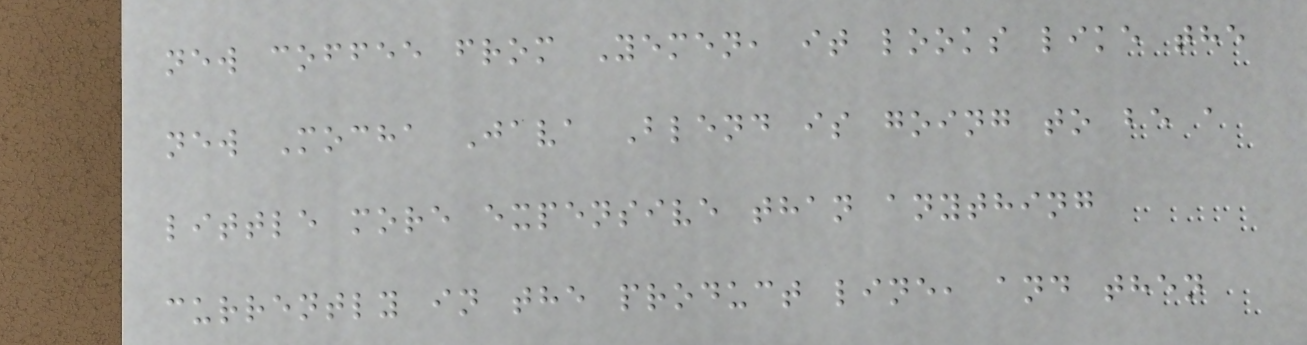new coffee from Yemen, it looks like the
new Mocha Java Blend is going to be a
little more expensive than anything
currently in the product line, and then
